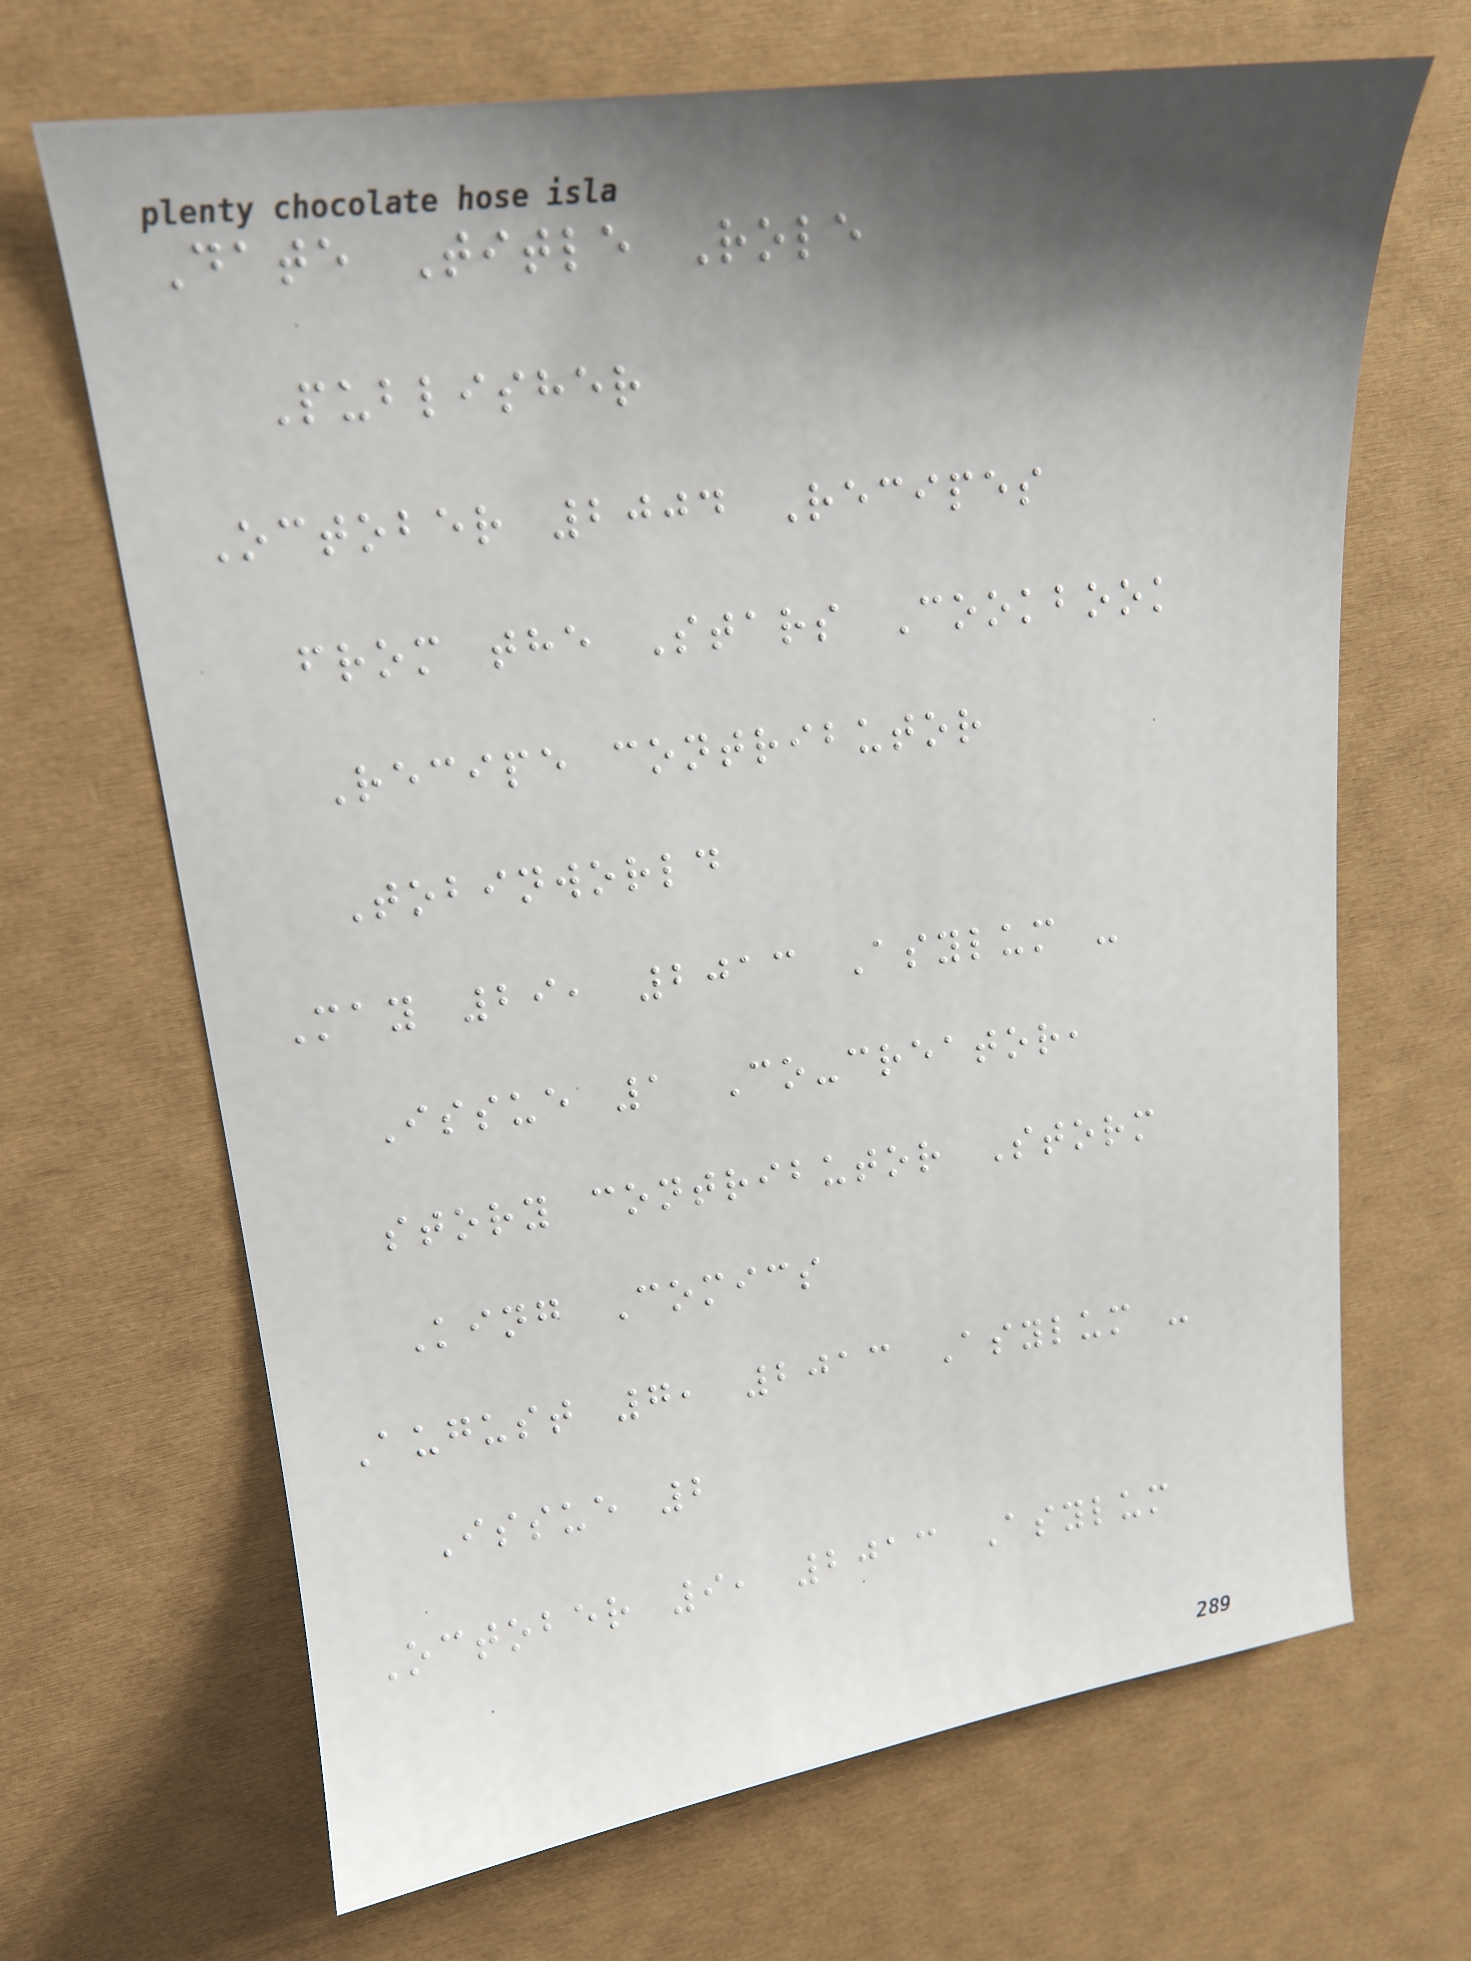Date Title Role
Publisher
October 2004 Recipes
from the Stars Cookbook
Recipe contributor
Tobinworld
May 29, 2013 Asylum -
Issue 1 Co-creator,
story contributor Storm
King Comics
August 7, 2013 Asylum -
Issue 2
October 9, 2013 Asylum
